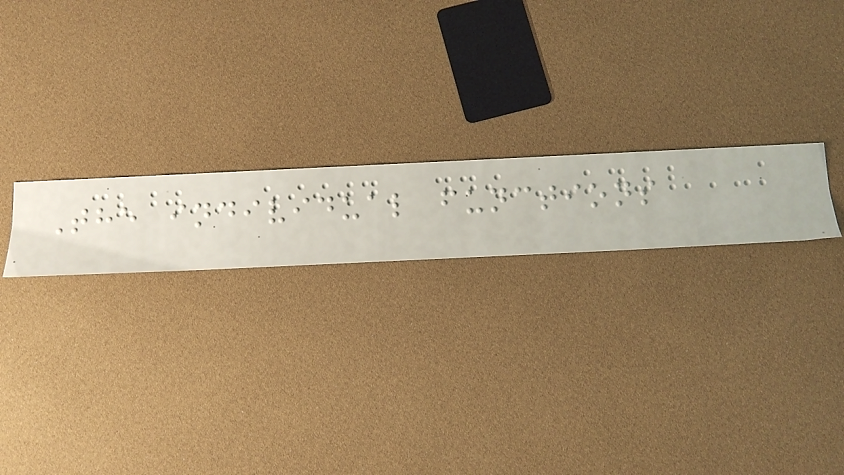The individual functions
